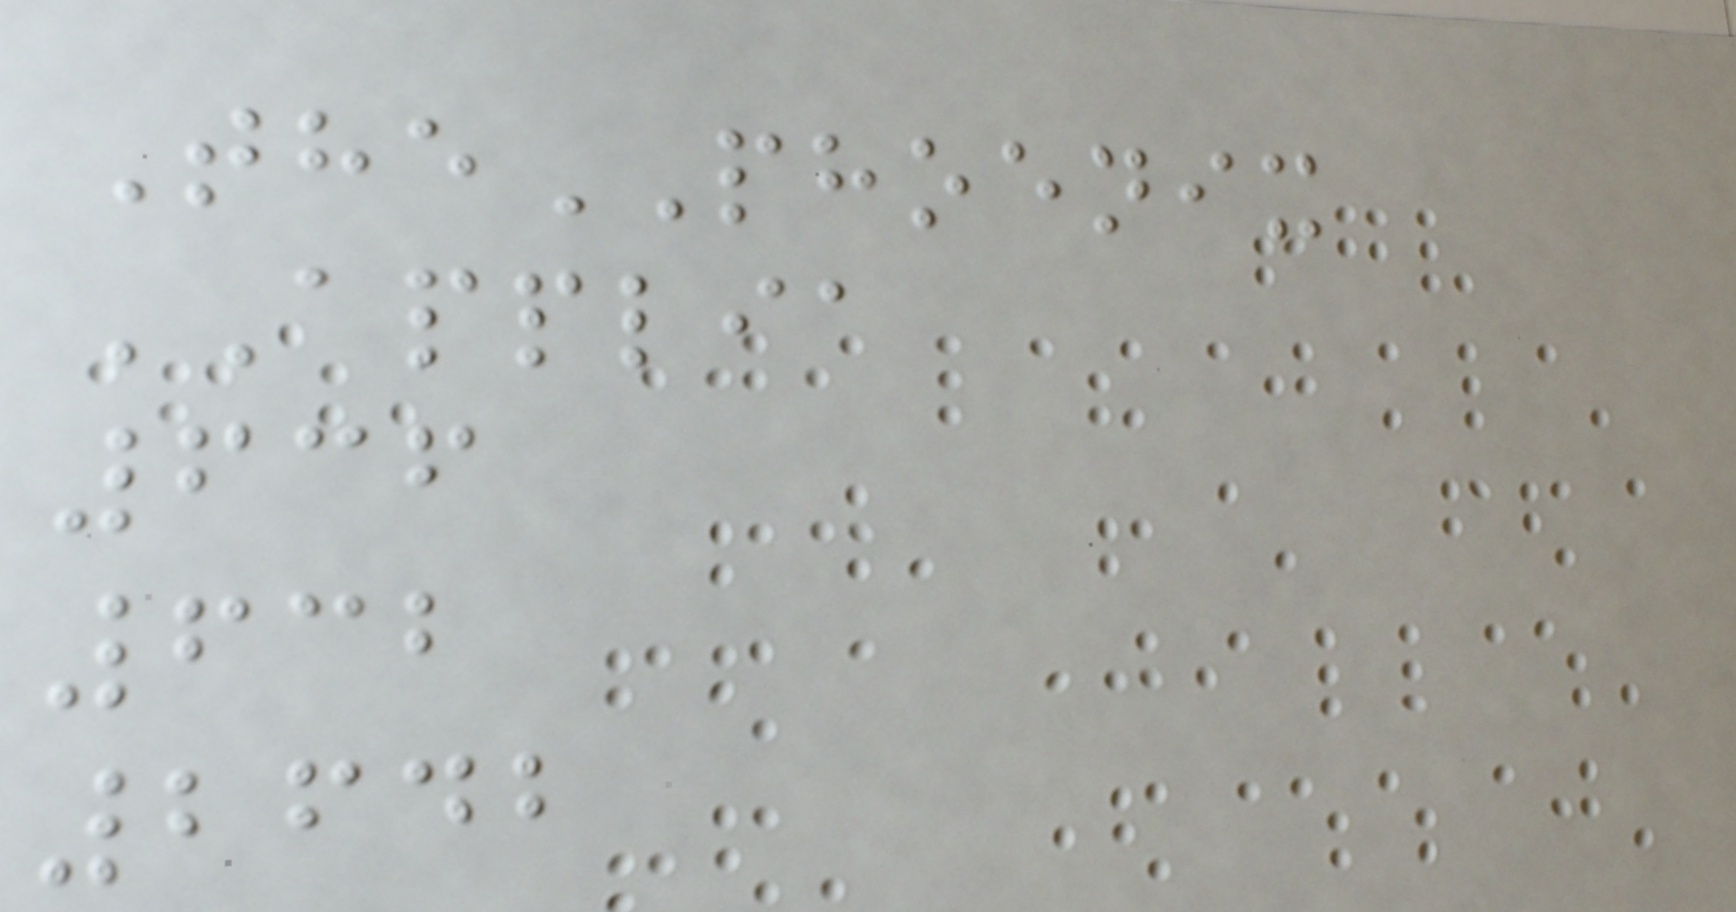ThePHOENIX
APPLIA
636
632
2642
